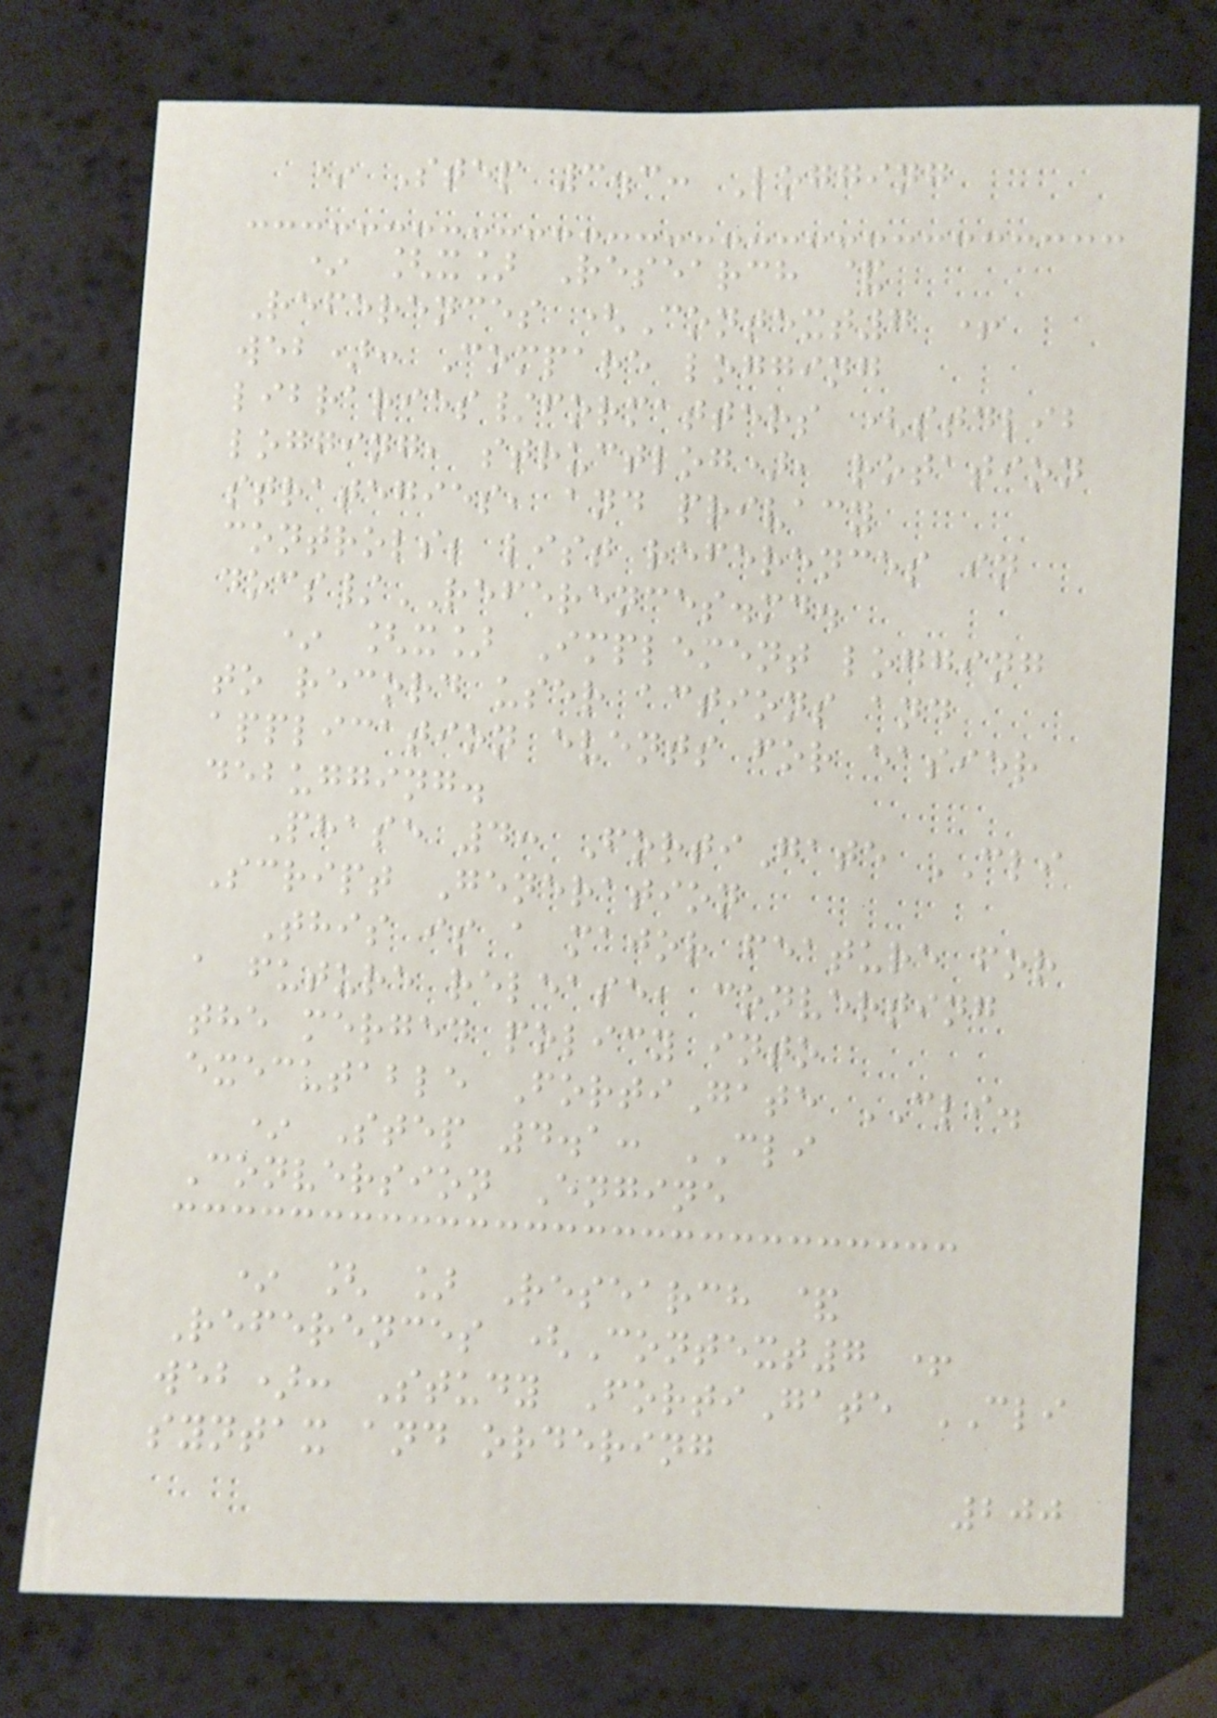* Step 3.3: Logging
* [x] Research &
References (Context7 +
web): Compare logging
libraries/formatters (stdlib
logging, structlog), rotation
strategies, and privacy
controls; list references in
docs/REFERENCES.md.
* [x] Implement logging
to record user actions and
application events for easier
debugging.
Phase 4: FortiGate CLI
Script Generation
This is a major feature for
a future release, converting
the merged policy into
executable FortiGate CLI.
* Step 4.1: CLI
Conversion Engine
* [ ] Research &
References (Context7 +
web): Study FortiGate CLI
syntax and ordering
200
